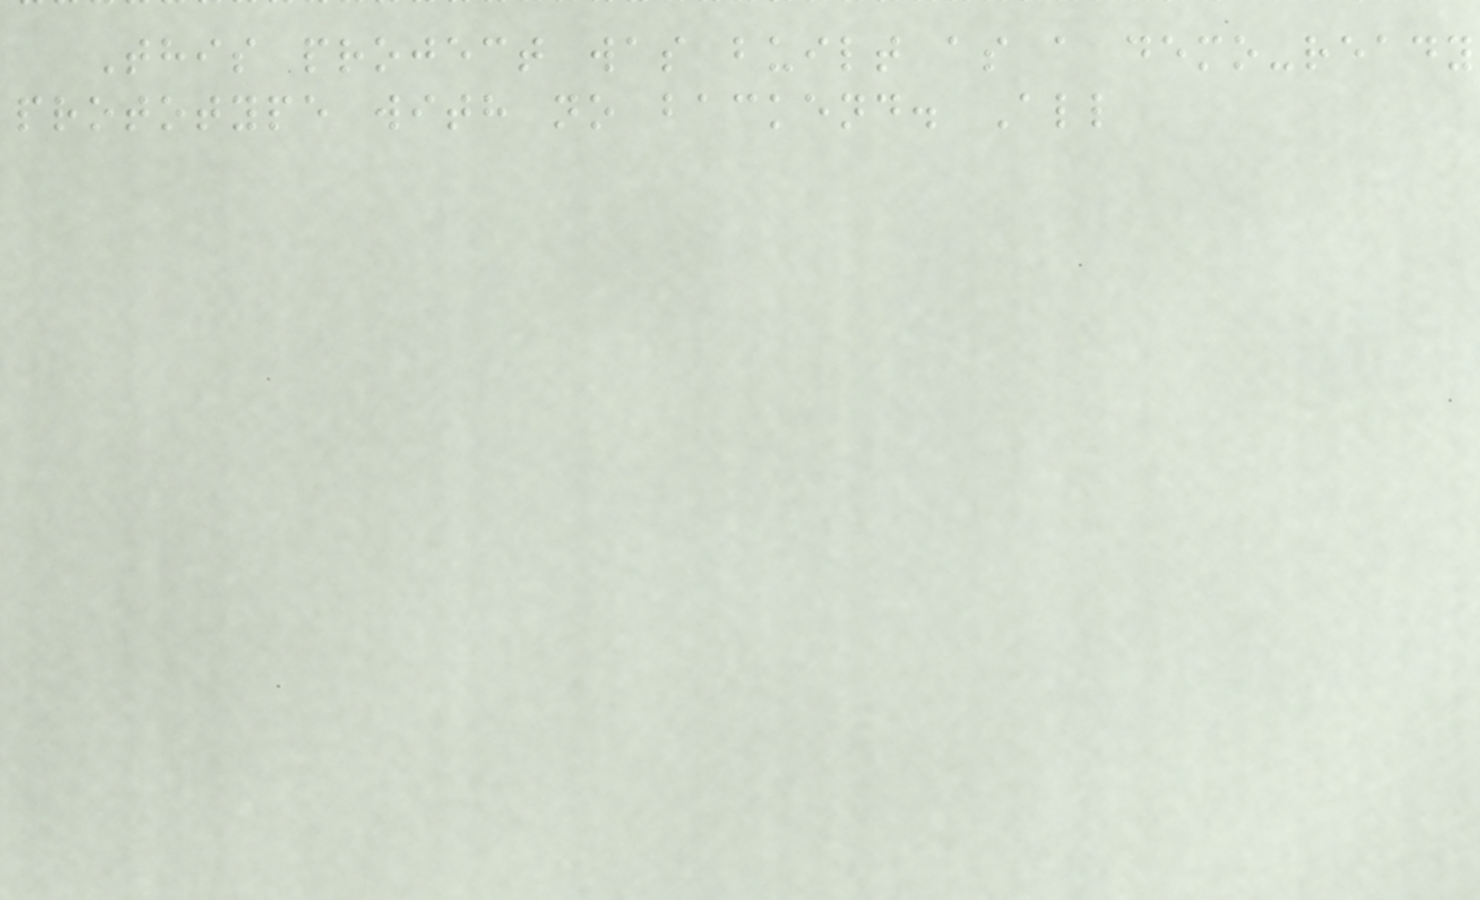This project was built as a demo-ready
prototype with no backend. All
